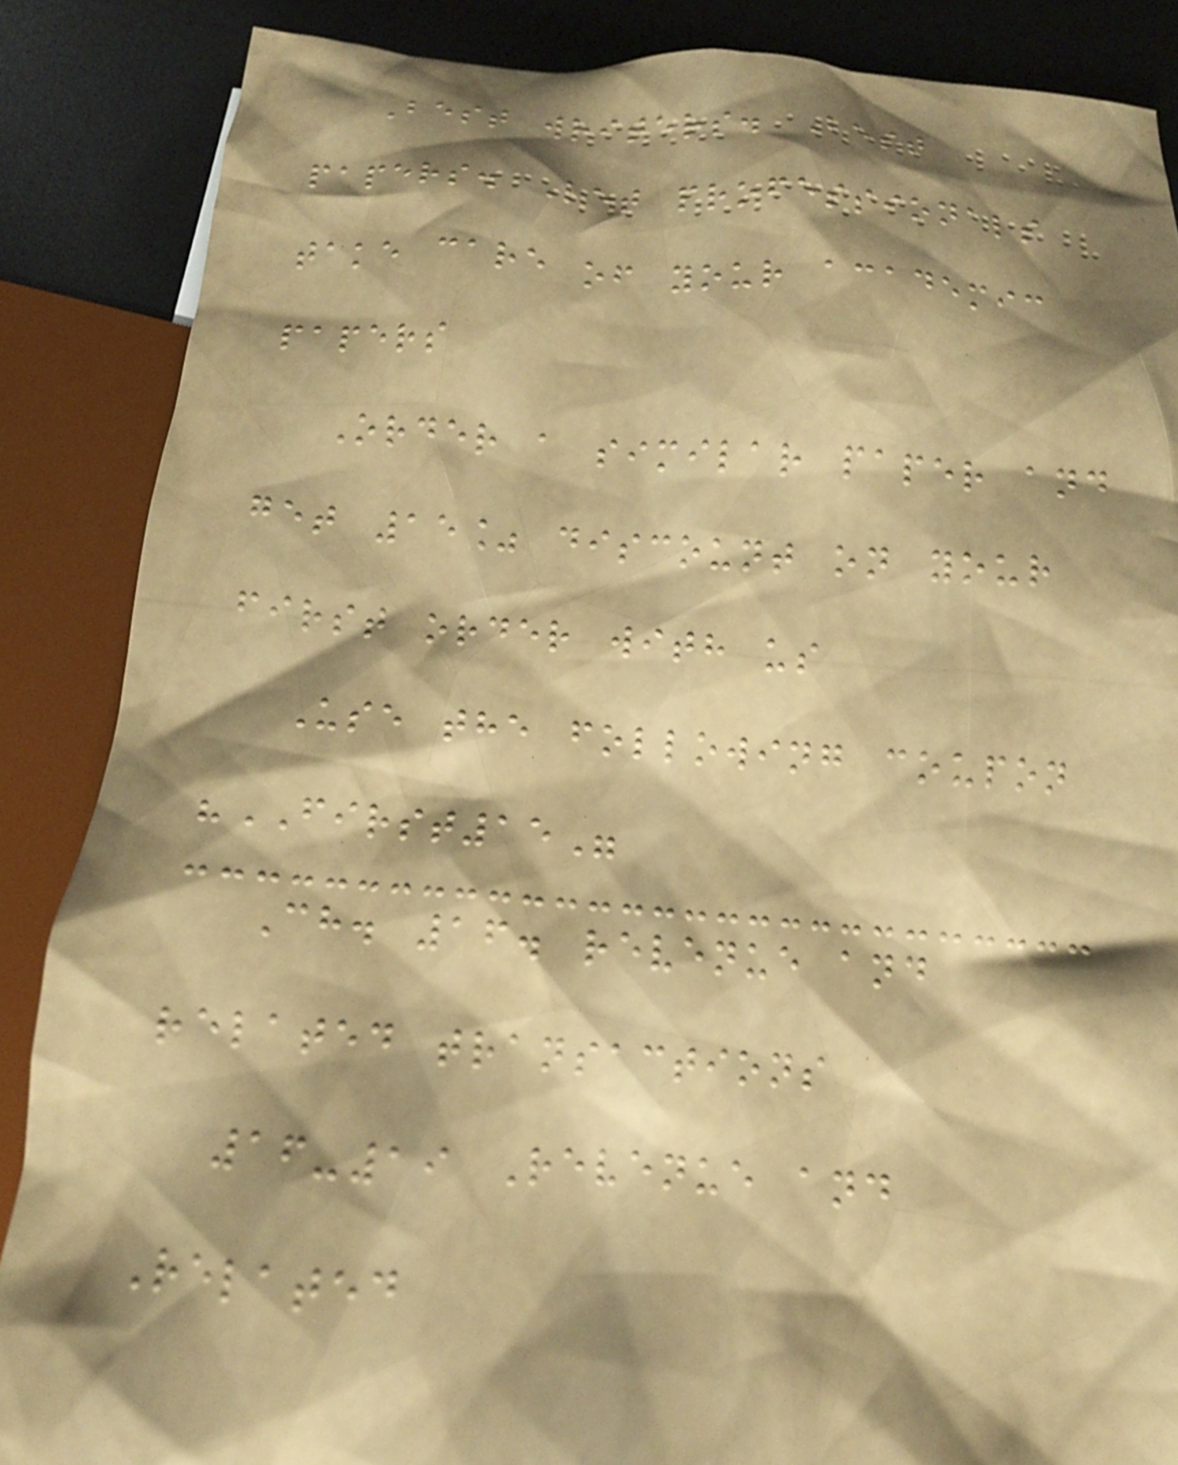Best writers. Best
papers. Let professionals
take care of your academic
papers
Order a similar paper and
get 15% discount on your
first order with us
Use the following coupon
"FIRST15"
Ch. 16. revenue and
related transactions
16-19 Revenue and
Related
